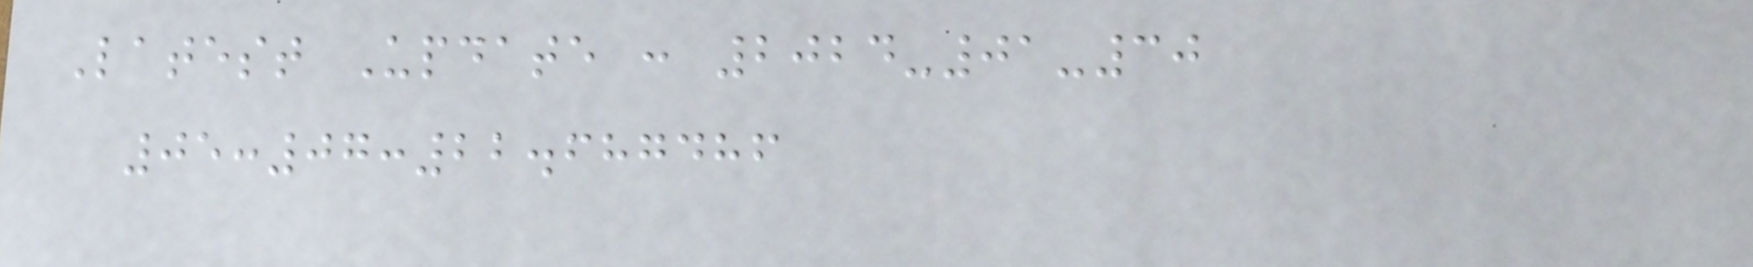Latest Update : 2024-01-30
05:07:22.687486
